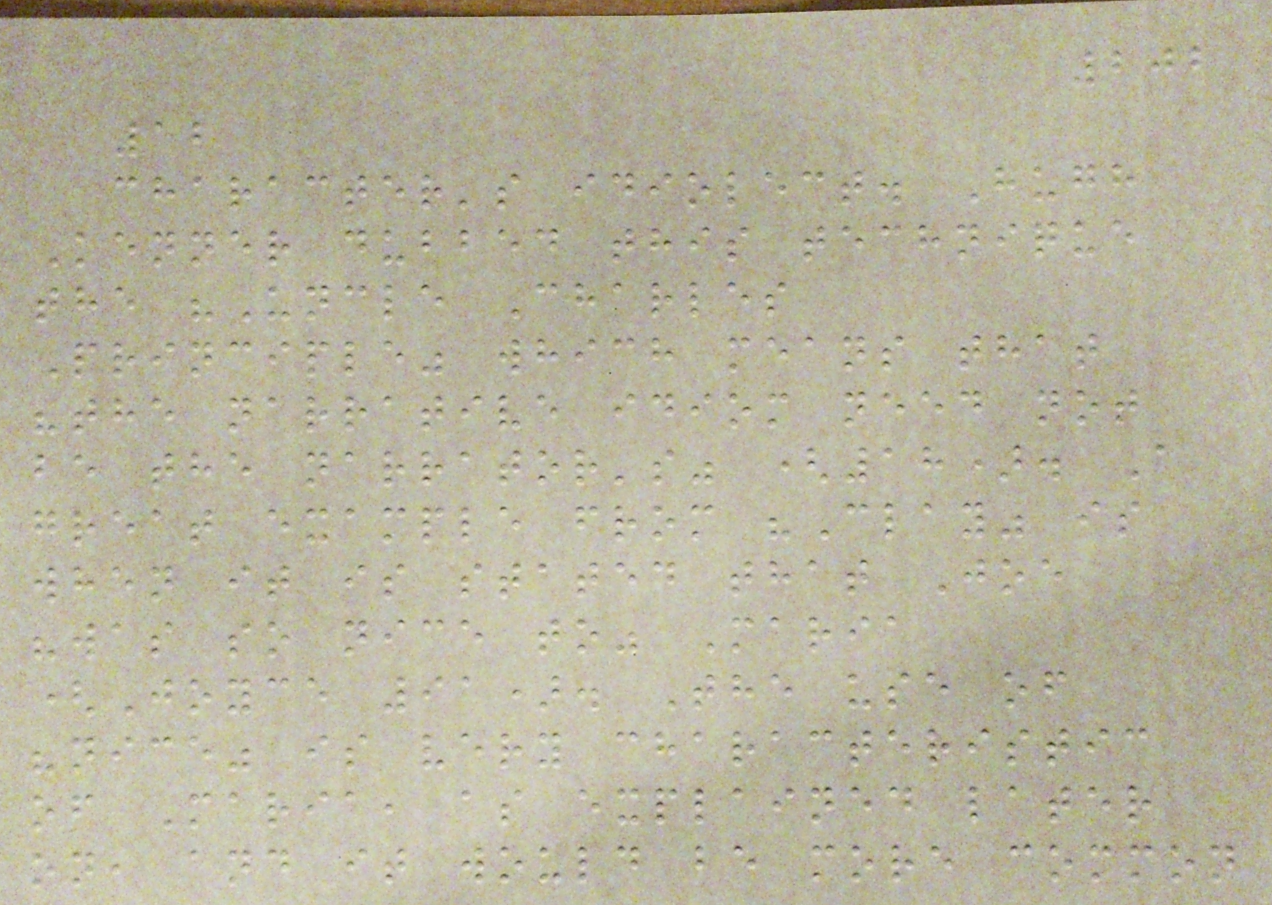202
12
character's idiolect. Hugh
Kenner dubbed this technique
the "Uncle Charles
Principle" which means that
"the narrative idiom need not
be the narrator's" (18). A
great example from "Clay" is
when it is stated that Joe
"was so nice to" Maria
(Joyce 91). The use of
"nice" is very characteristic
of Maria, as explained later
on, and it would be more common
